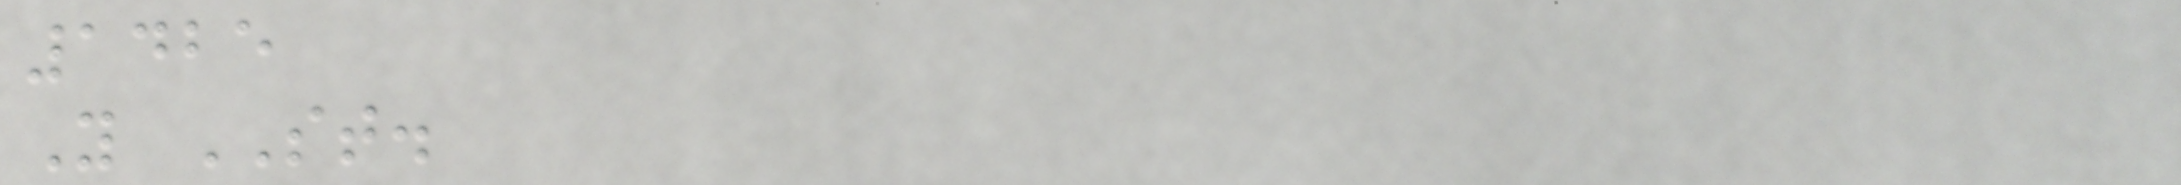1425
Y ST.
